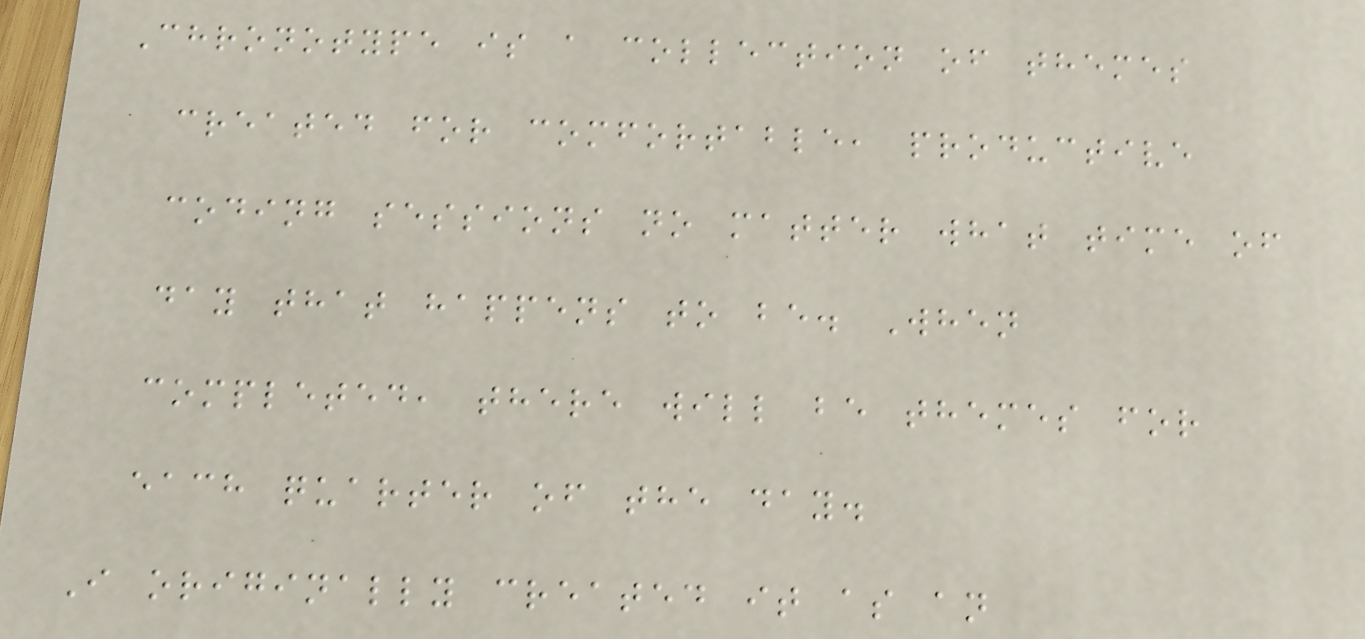Chronotype is a collection of themes
created for comfortable, productive
coding sessions no matter what time of
day that happens to be. When
completed, there will be themes for
each quarter of the day.
I originally created it as an
